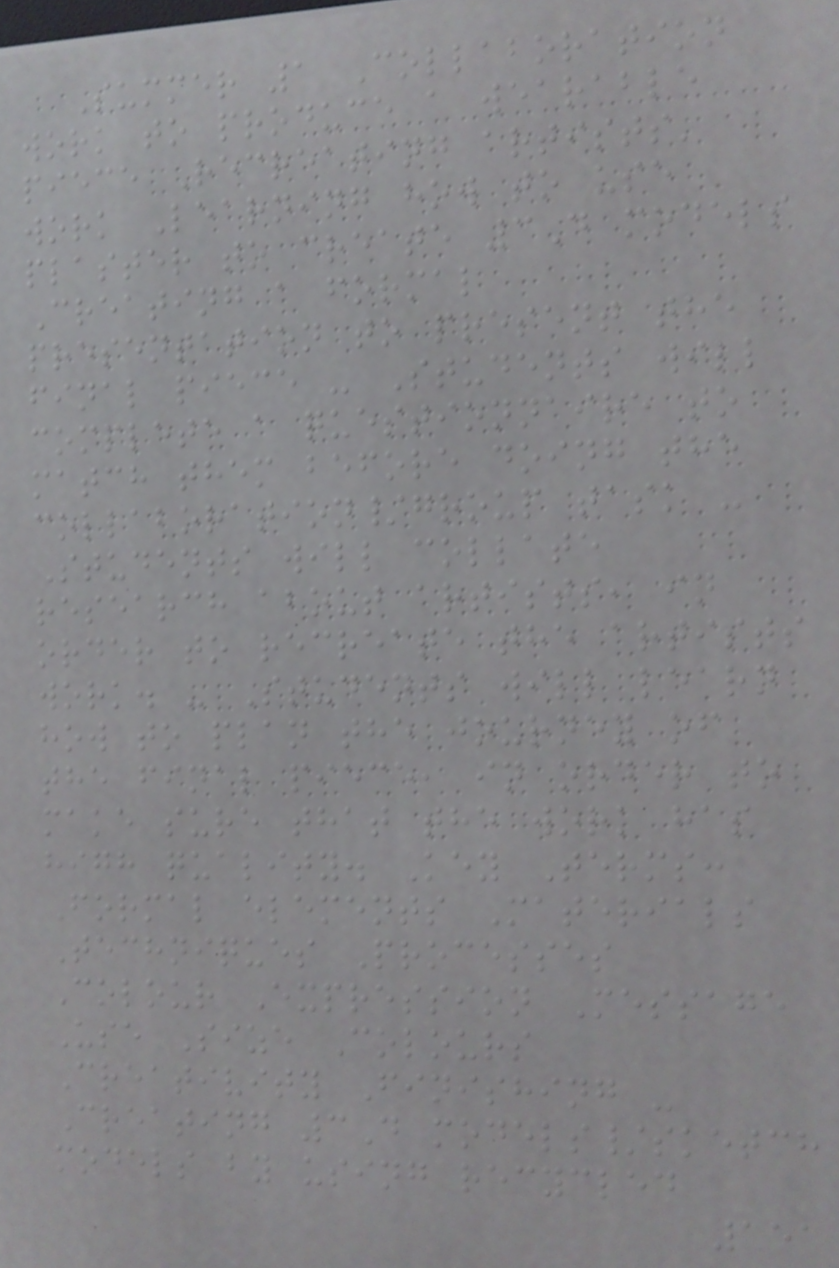Summer 1 Collaboration
work to produce a wearable
piece Recreating artists'
work Learning how to use
plaster to create 3D models
Creating a formal
presentation to present the
final piece - Students will
complete a questionnaire to
match them before doing the
collaboration/group task -
Students will collate
research about artists, in
order to recreate the artists
work. - Students will learn
how to plan the journey of
the final piece, in order to
make sure that the work has
high quality. Key Terms:
Formal elements Materials
Techniques Processes
Colour Expression Message
Use Size Colours
Creativity Finishing -
Creating 3D models/sketch
models by using recycled
151
